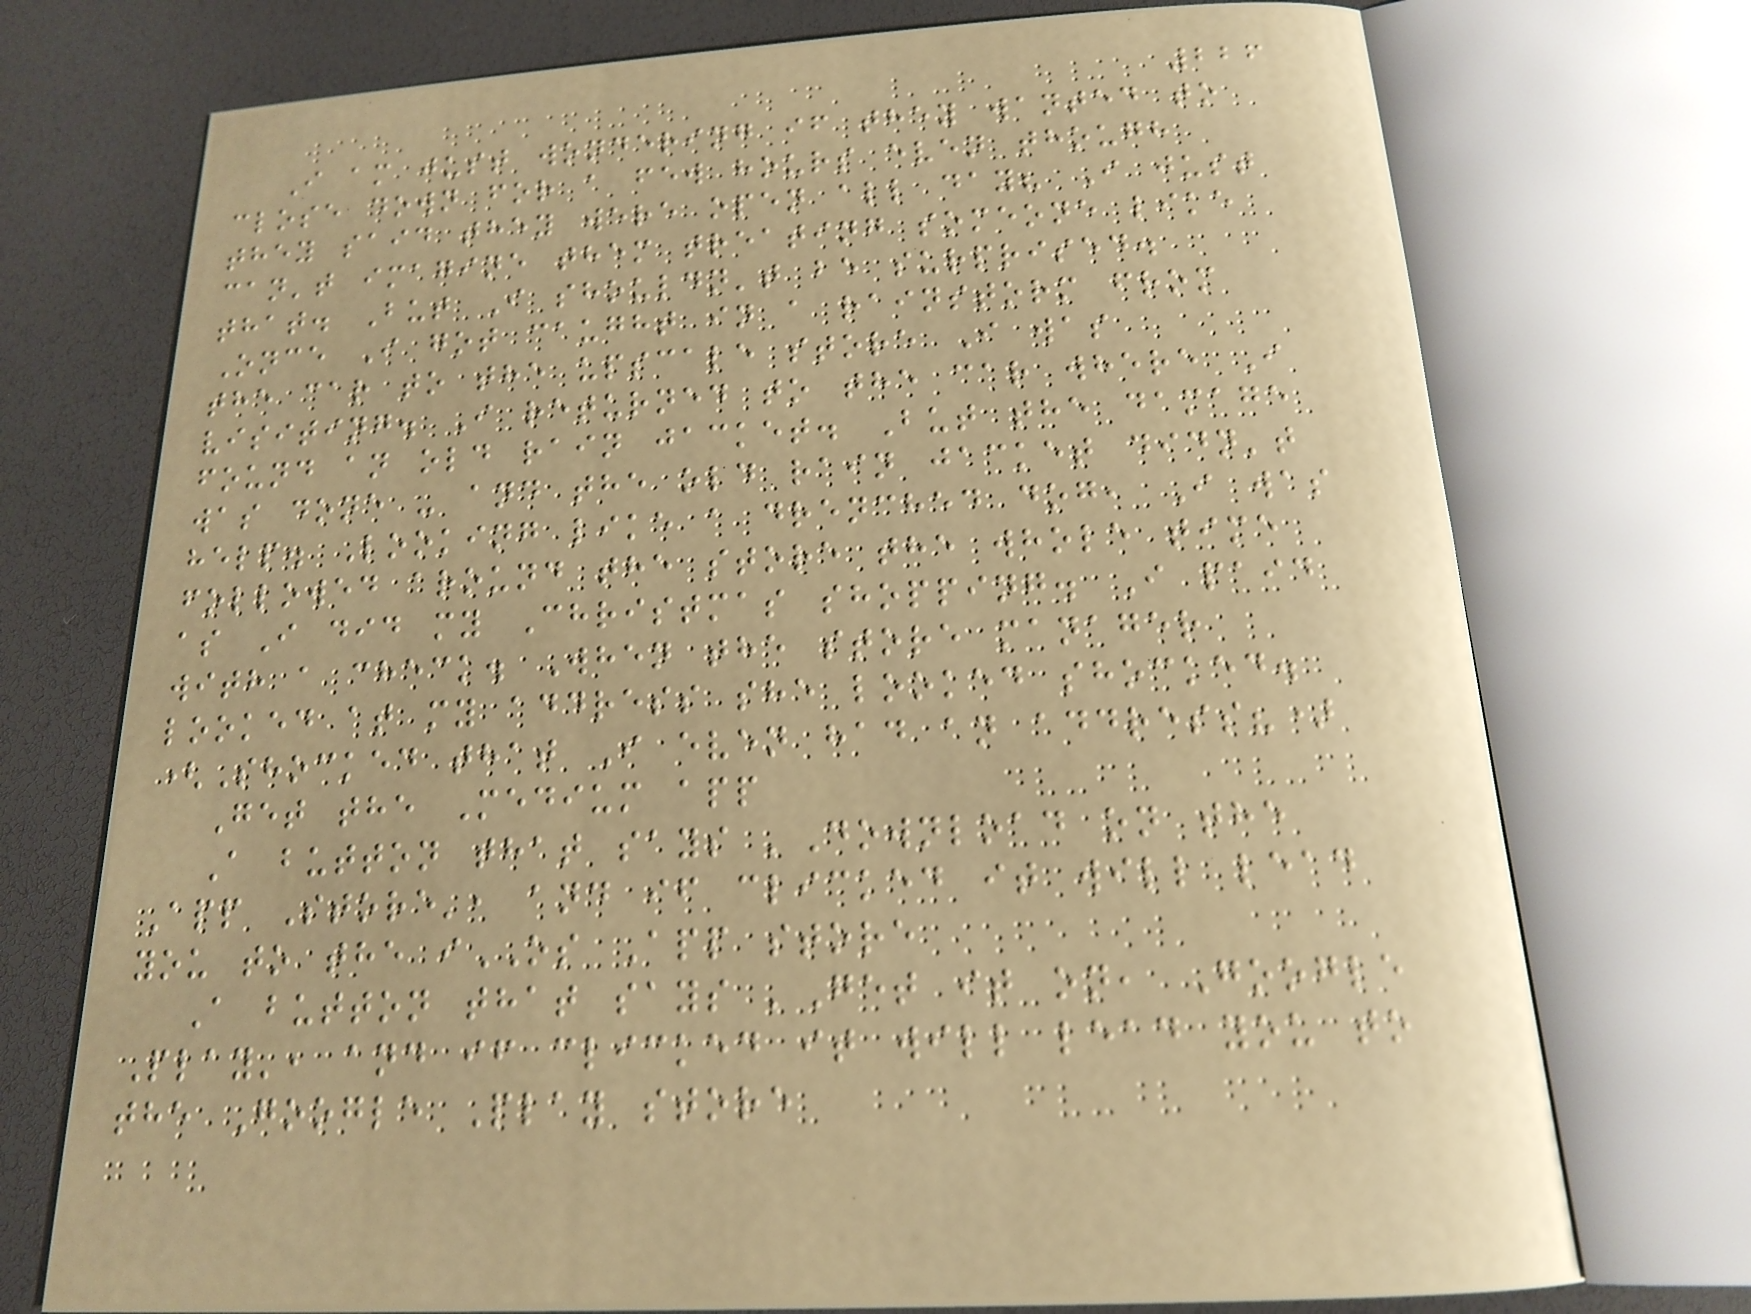226
I am just wondering if they wanted to
close down for a few hours even though
they said they were open all day? I just
can't imagine them treating someone like
that. But I shouldn't be surprised.
Once I got caught in a rainstorm from
the car to the upscale store I was
visiting. I returned to the car where I
found an old rain jacket. But the damage
was done - and the old rain jacket didn't
help. Looking like a drenched dog, I was
followed around the store the whole time
as I did my Christmas shopping. I paid
with a check. When the store manager
looked at my address she looked shocked.
(Shocked that I even had an address?)
Get the Medium app
A button that says 'Download on the
App Store', and if clicked it will lead
you to the iOS App store
A button that says 'Get it on, Google
Play', and if clicked it will lead you to
the Google Play store
